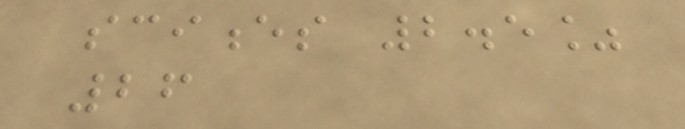sciences 2.5%
26
